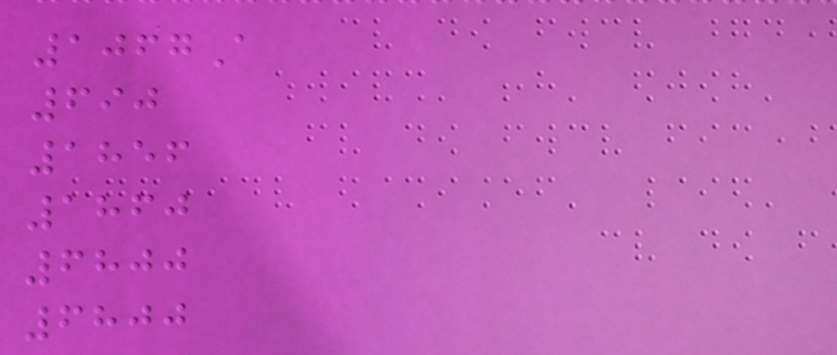1067A
690
1856
1860
6800
6800
